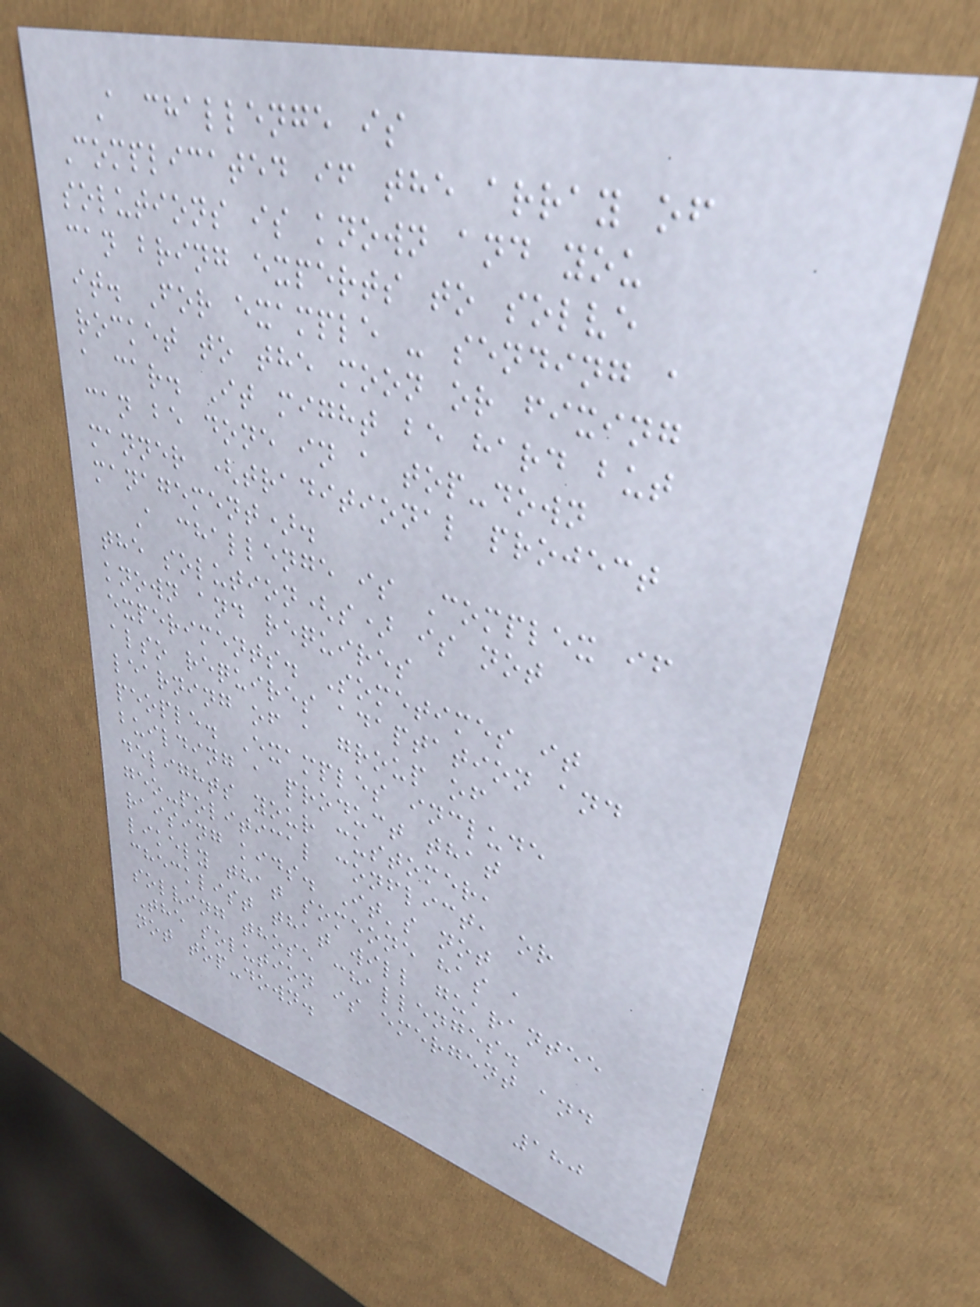A challenge is
Complicated if the array of
solutions is known and you
can bring experts to solve
it. For example - sending a
rocket to the moon or fixing
a car. It might be hard but
can be done in a top-down
manner (traditional project
management).
A challenge is Complex if
the solution(s) is not
known and requires
experiments. Sometimes it
also requires adaptation and
learning of a group of
people. Examples include
building a product that
delights your customer,
geo-political conflict, or
raising kids. It's not
likely that someone has a
checklist that will guarantee
solving those challenges.
The solution is emergent and
not top-down.
180
